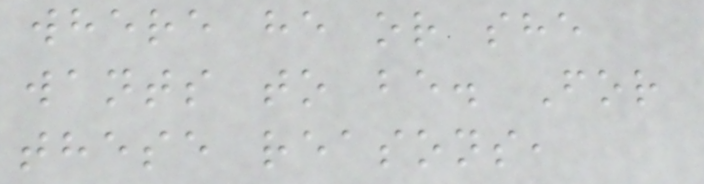where he or she
wants to be. For
these reasons,
